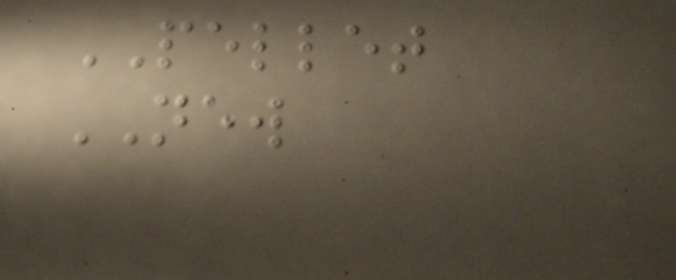PELLET
NEW
